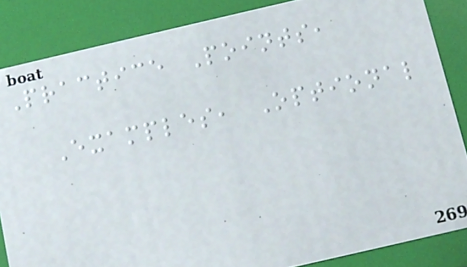Practice Points,
Examples, Optional
